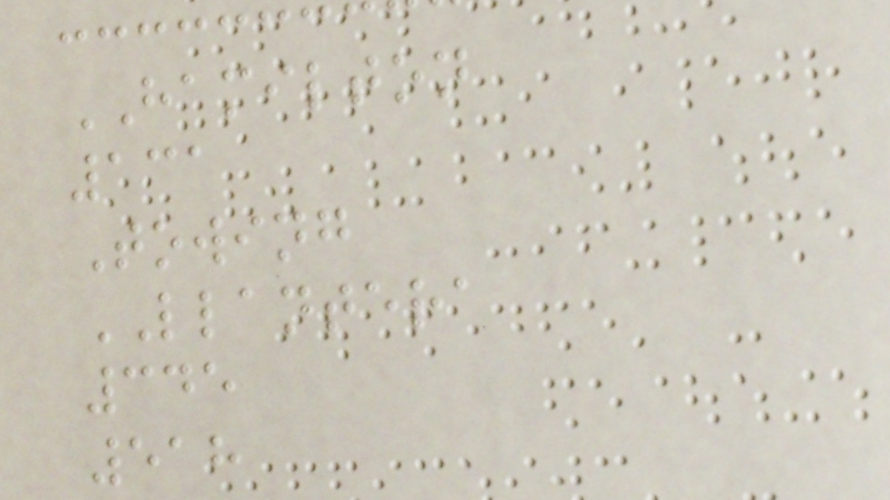HAMILTON
131
Towing
LLANTERA
345
518
